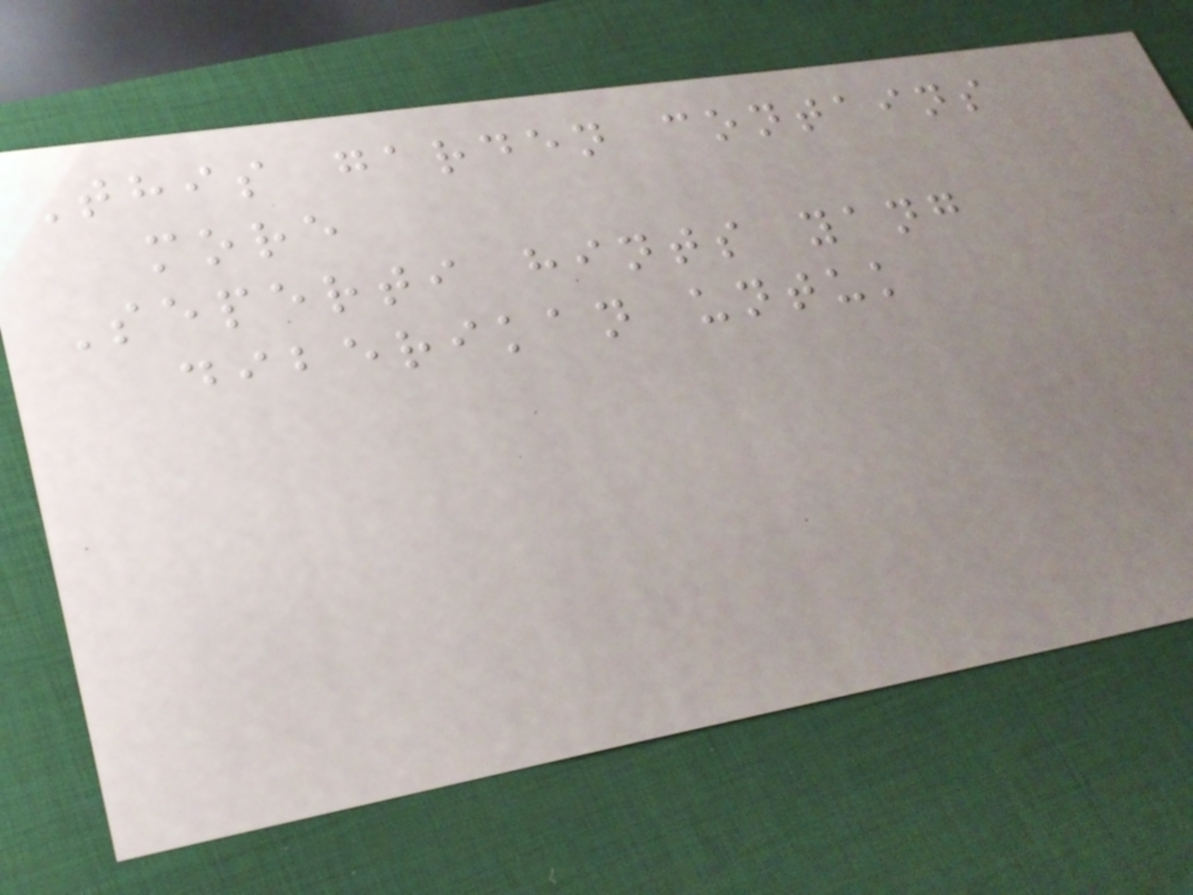This garden contains
more
Seperti hints yang
diberikan untuk
